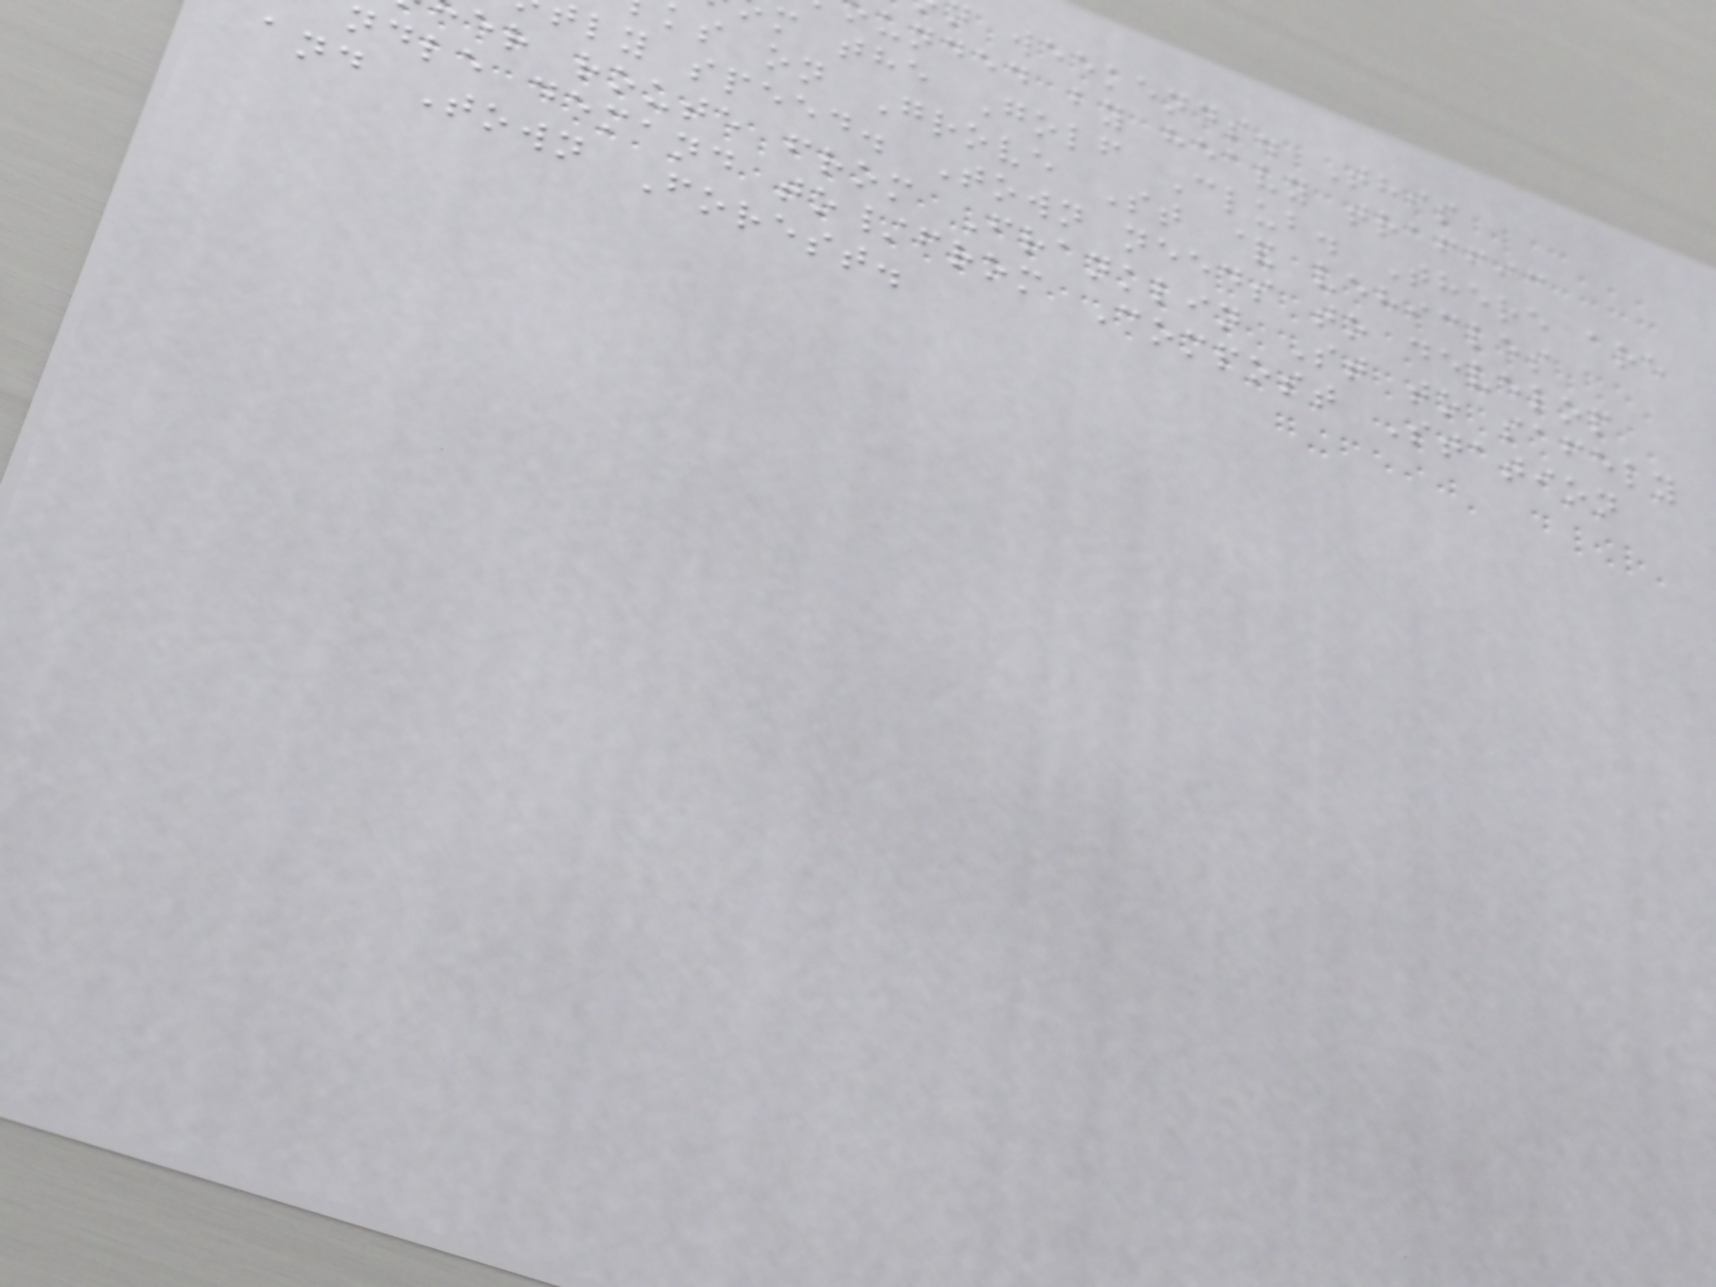weekends. This
unded by heavy traffic
m the Golf Club. There are
ks on Grove St & vehicles
ly speed. Town needs to develop
er route from Franklin St to safely
ndle demand to/from Compost Station
and Town Forest.
